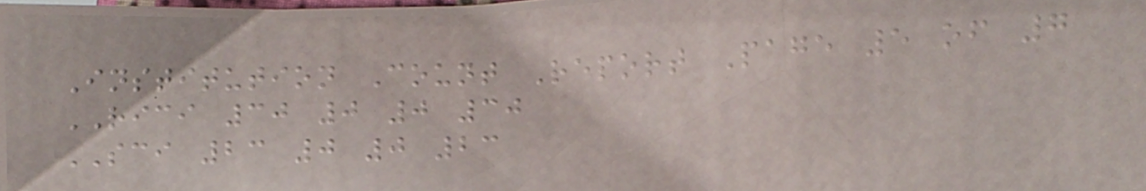Institution Count Report Page 5 of 7
RICI 30 0 0 30
SCI 23 0 0 23
